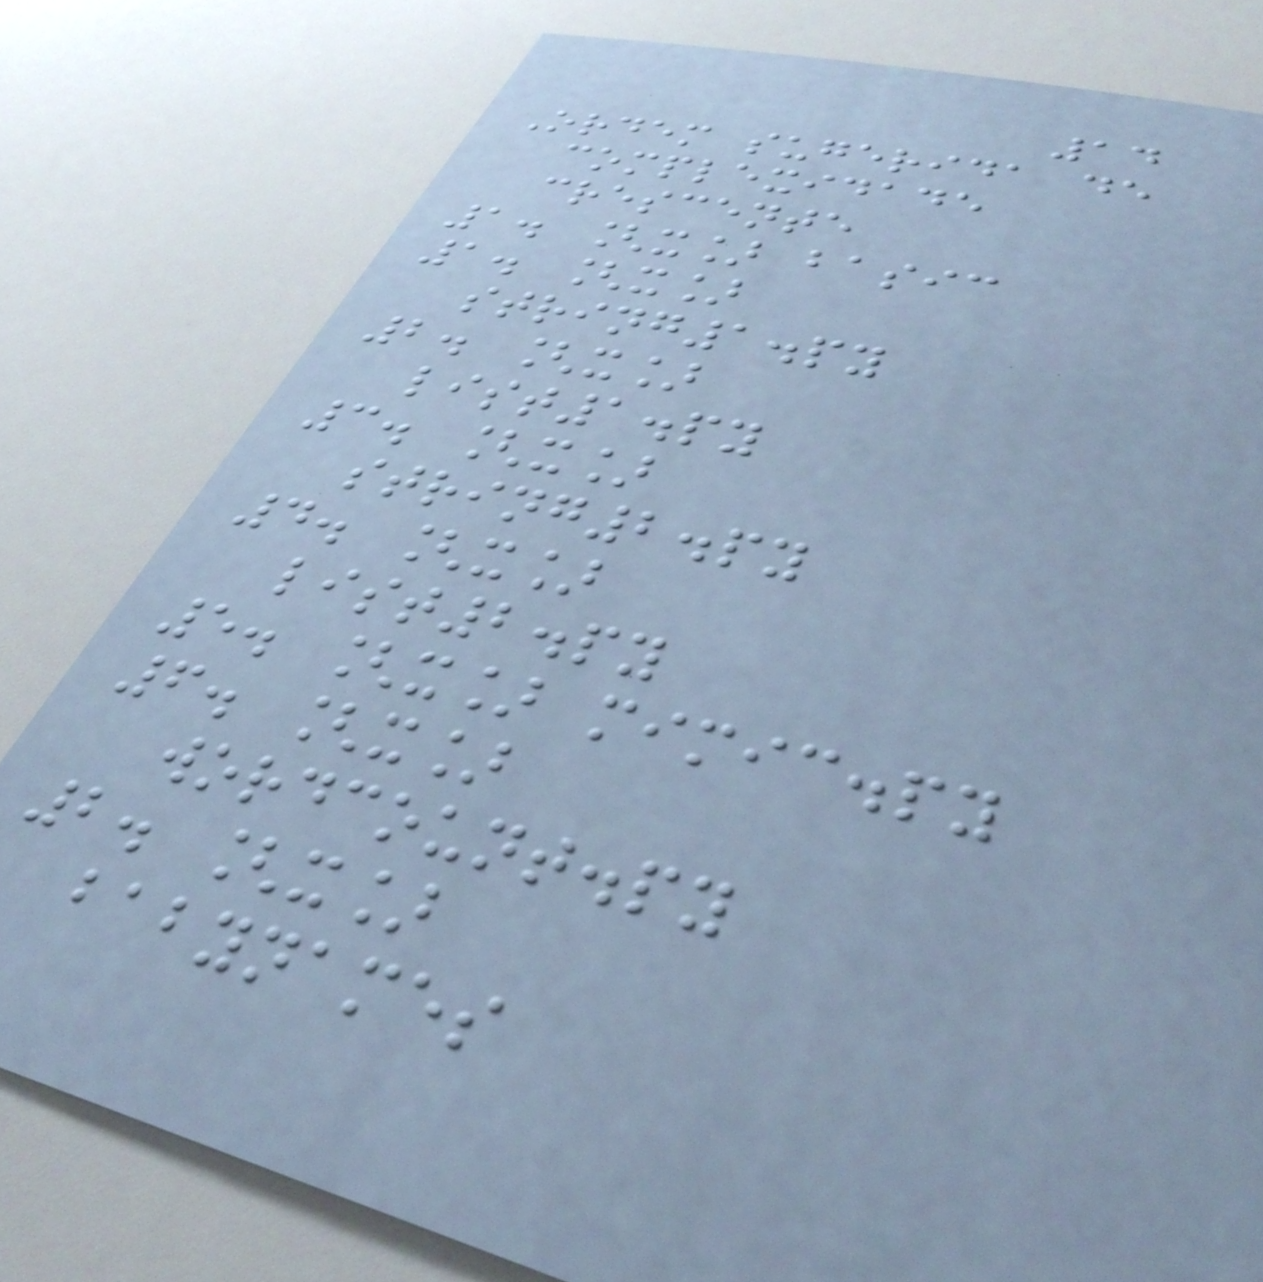14
Ordem sugerida de
complexidade
crescente
1. [x] basic
1. [x]
string1.py
2. [x]
list1.py
3. [x]
string2.py
4. [x]
list2.py
5. [x] mimic.py
6. [x]
wordcount.py
2. [x]
babynames
